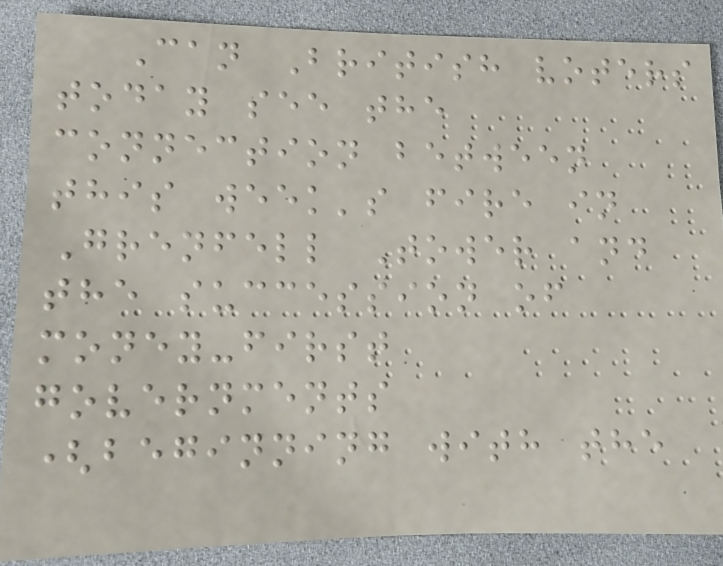Can British voters
today see the
connection between
this week's fire in
Grenfell Tower and
the succession of
money-first
governments
(beginning with the
